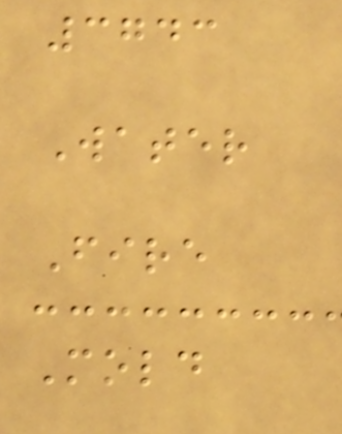3743
Water
Fire
Mold
